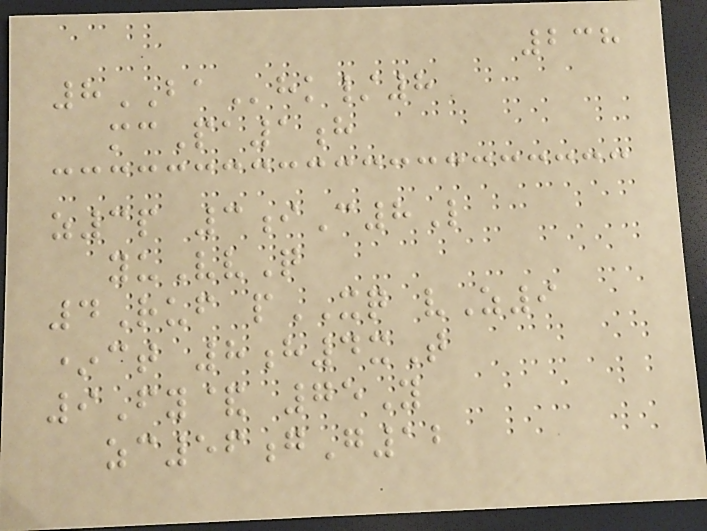238
8BAhk/8
mcPa1h
z3p 3iC8L
yuVvQ
4Ruf pXQ vZ9
*ct 8h4xT
9Fy& 75Y
zc56gG12
